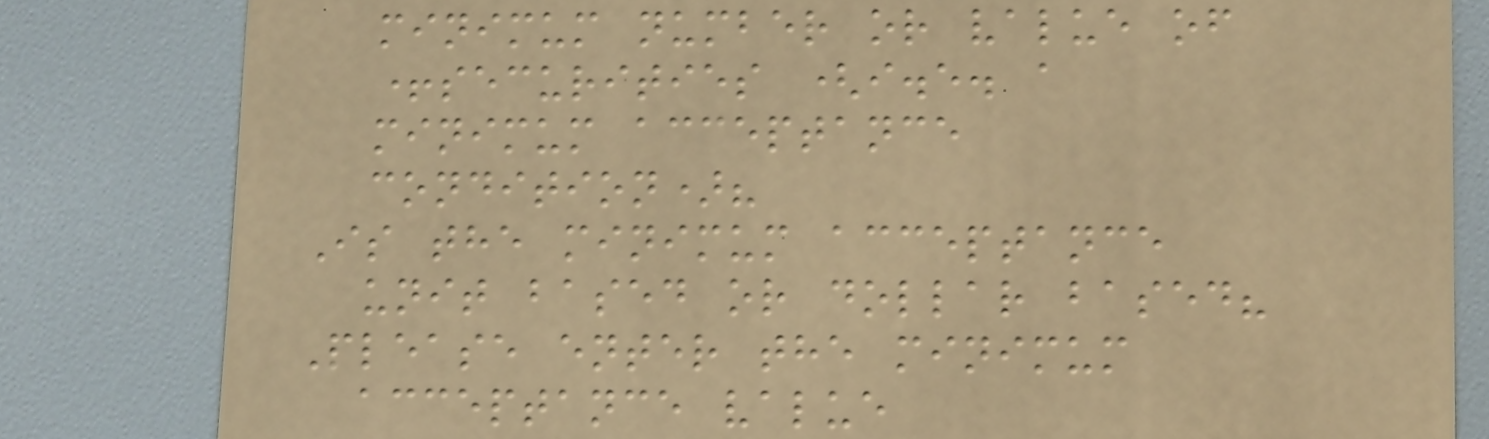minimum number or value of
+securities (i.e. a
minimum acceptance
condition)?
Is the minimum acceptance
unit based or dollar based?
Please enter the minimum
acceptance value
